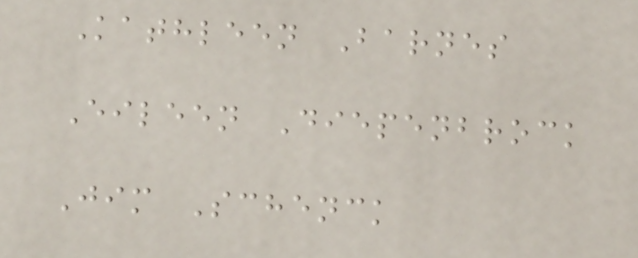Kathleen Barnes
Eileen Diepenbrock
Jim Schenck
